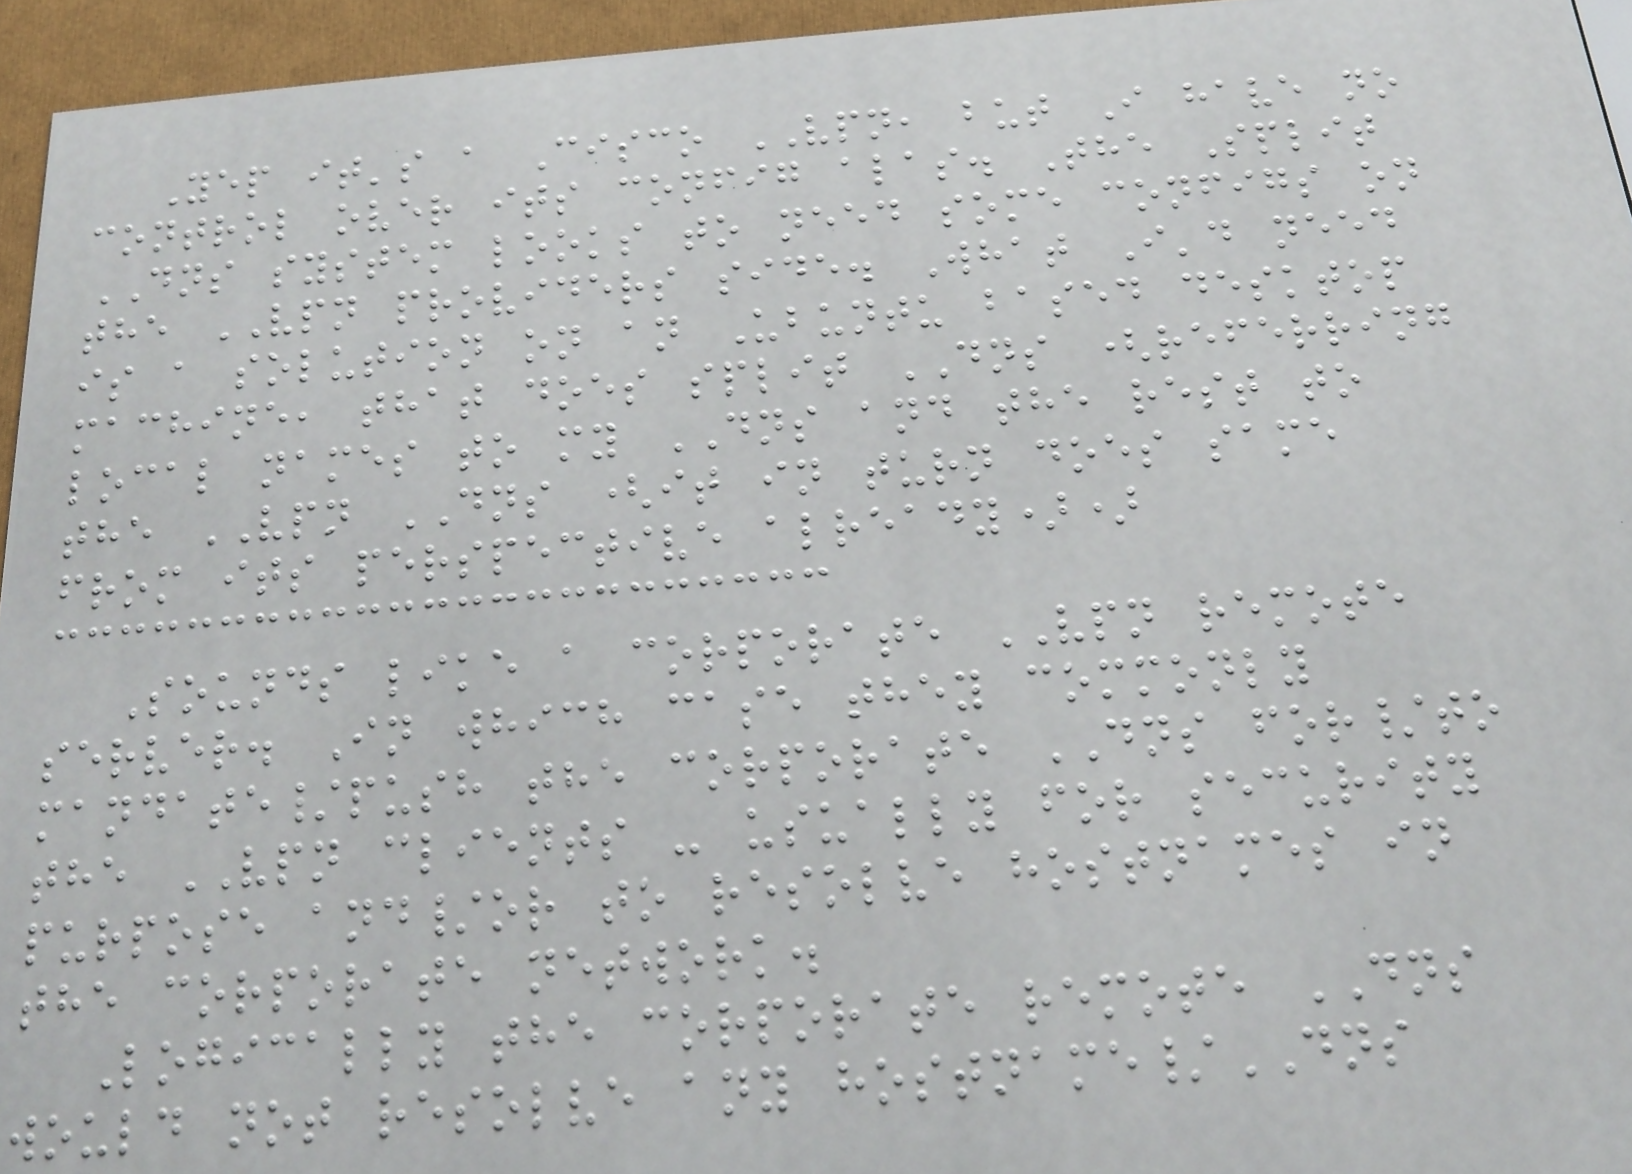Yep it's a Cisco VPN, but I have no
control over its config alas. The Split
DNS system looks to need some configs on
the VPN providers side. What I'd need
is a solution on an Ubuntu based desktop
machine, that does split DNS (referring
local names to my DNS and the rest to
the VPN DNS (it in turn does same
from its perspective already))
Sounds like a corporate VPN remote
server. In which case they commonly
mandate/push the corporate DNS for/to
the VPN clients - usually for security
purpose and/or to resolve hostnames in
the corporate network.
Logically the corporate remote DNS
would not resolve any hostname/DNS
